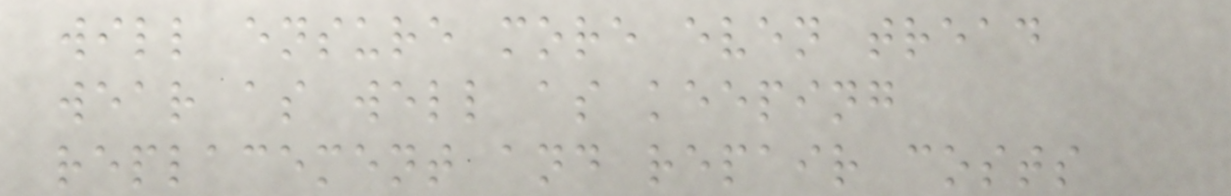will ensure more even tread
wear as well as keeping
replacement and repair costs
